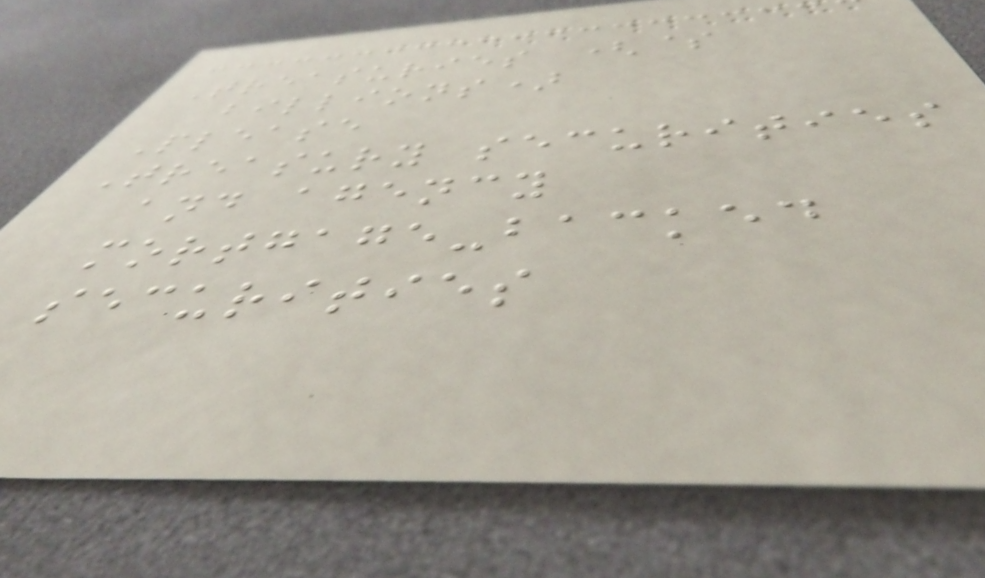Treasuries ($
billions)
Please
Treasury securities
and agency
mortgage-backed
securities
